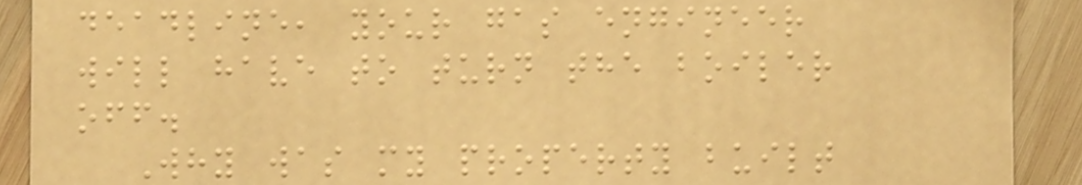deadline, your gas engineer
will have to turn the boiler
off.
Why was my property built
